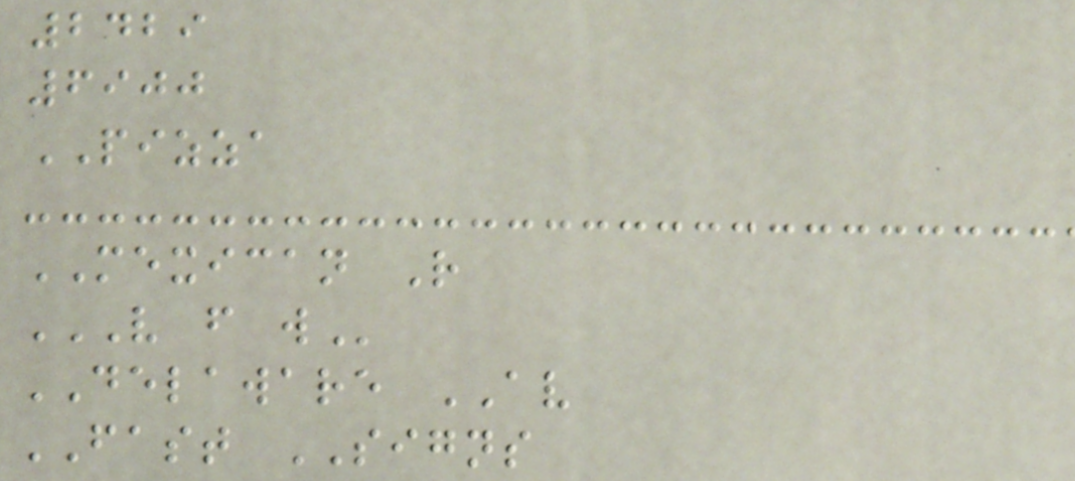2429
6900
PIZZA
MEXICAN R
V F W
DELAWARE AV
FAST SIGNS
